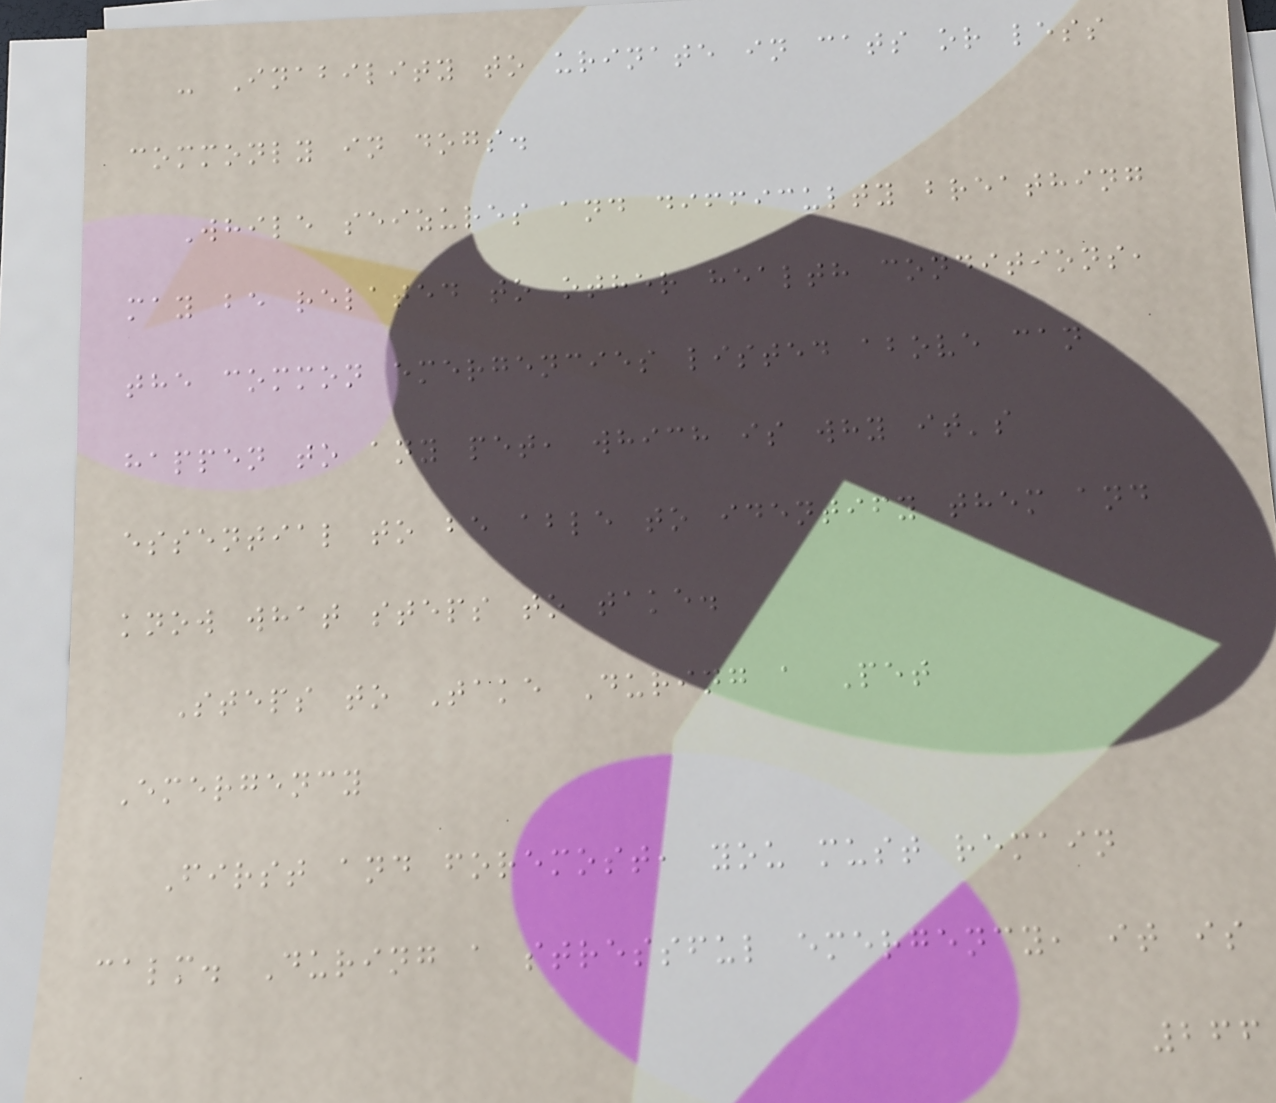- Inability to urinate in cats or less
commonly in dogs.
While seizures and difficulty breathing
may be related to other health conditions,
the common emergencies listed above can
happen to any pet, which is why it's
essential to be able to identify them and
know what steps to take.
Steps to Take During a Pet
Emergency
First and foremost, you must remain
calm. During a stressful emergency, it is
266
